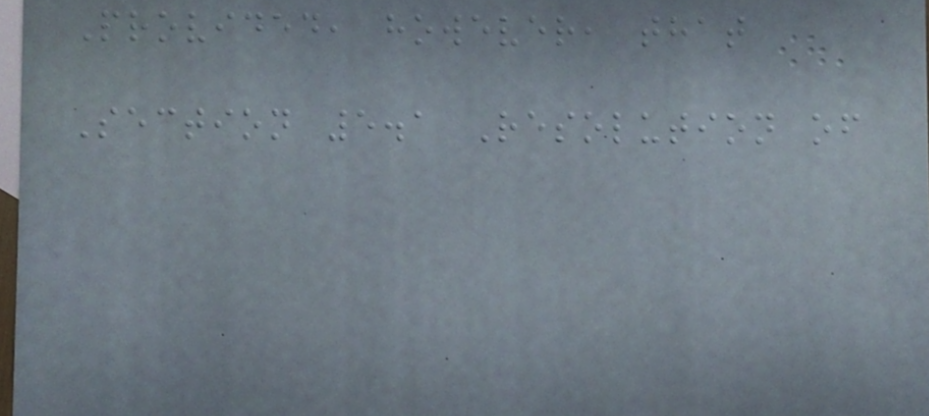Provided, however, that
Section 5.1 Resolution of
